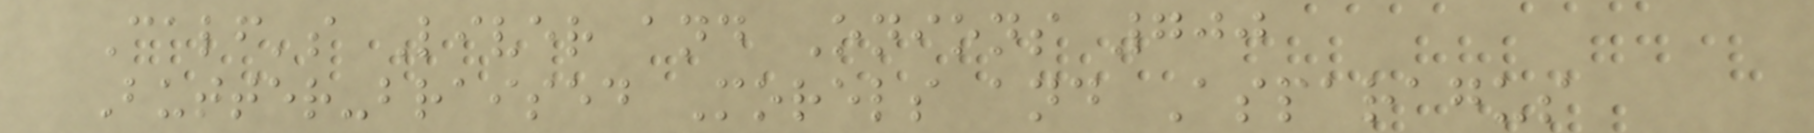Calf's Liver and Onions 700
Butter-braised Morels and Asparagus
